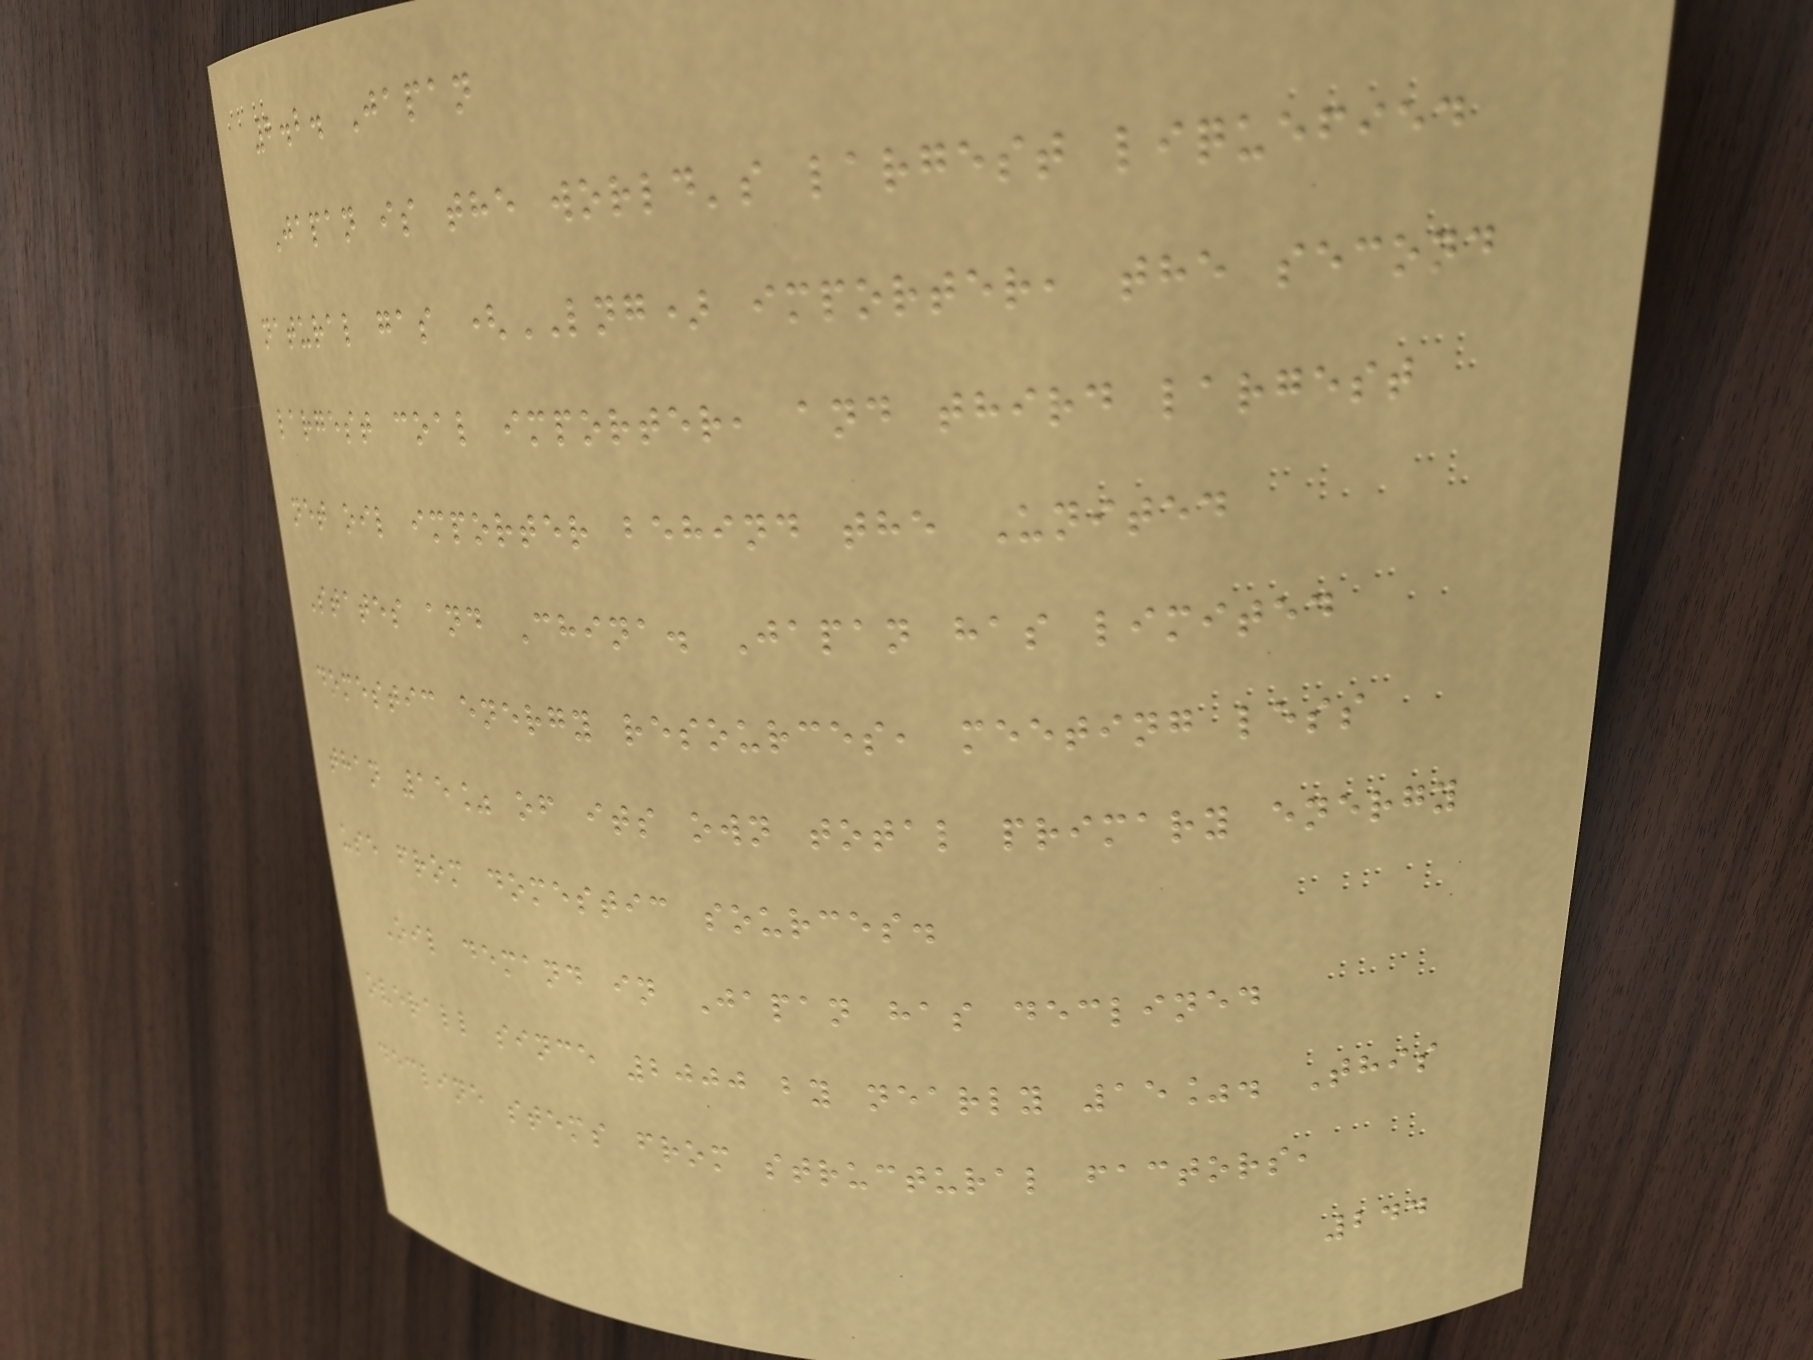2.2. Japan
Japan is the world's largest liquefied
natural gas (LNG) importer, the second
largest coal importer, and third largest
net oil importer behind the United
States and China. Japan has limited
domestic energy resources, meeting less
than 15% of its own total primary energy
use from domestic sources.
Oil demand in Japan has declined
overall since 2000 by nearly 15%. This
decline stems from structural factors,
244
